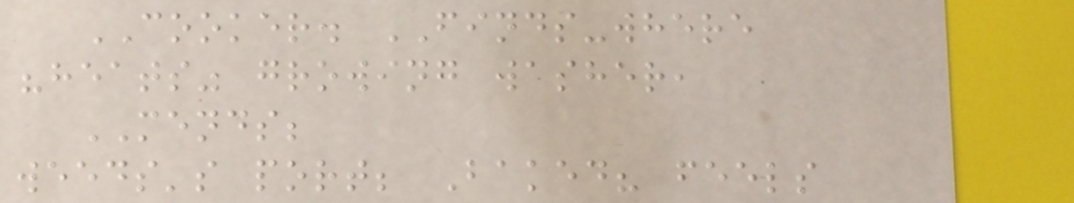COOKER. FINDS-where
"heats" growing washer,
MENDS;
weeds's port; Baked? feels
